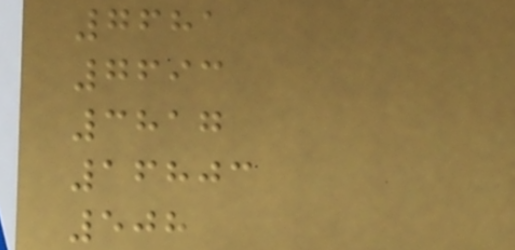7681
7693
3817
16803
508
